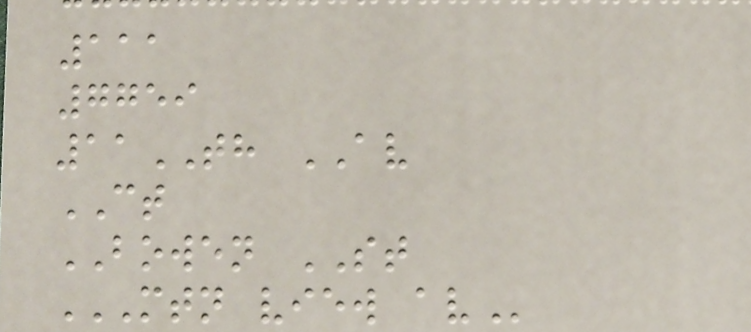111
7759
11TH AV
CT
BOWEN ST
MTN VIEW AV
